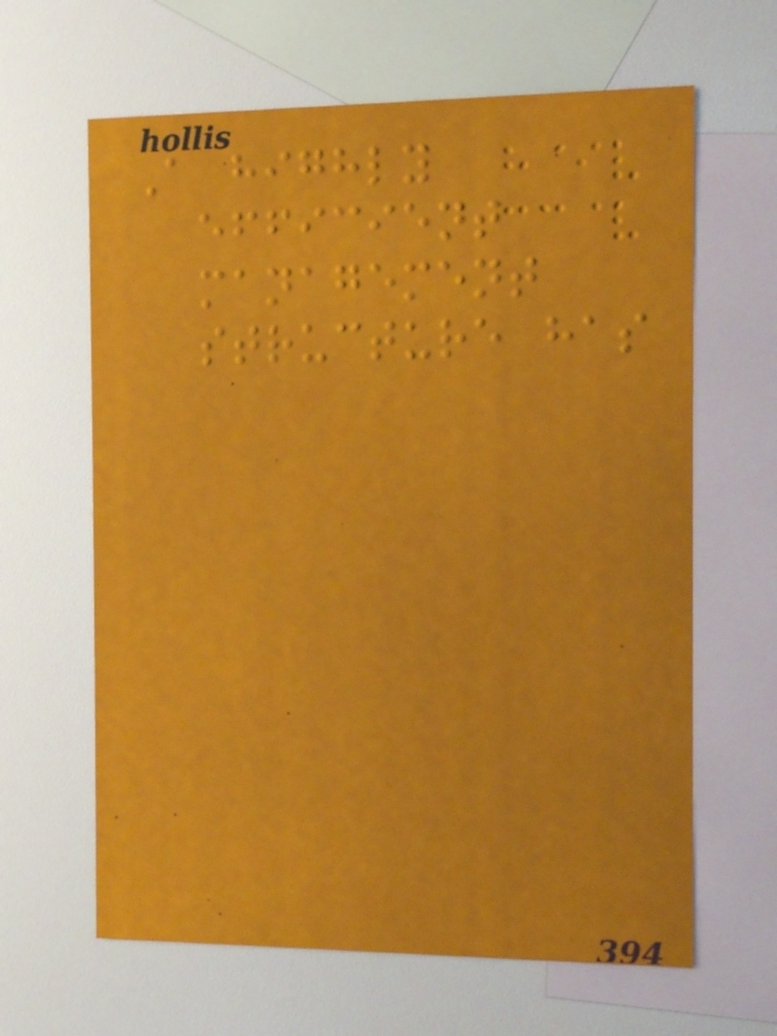A highly
efficient
management
structure has
